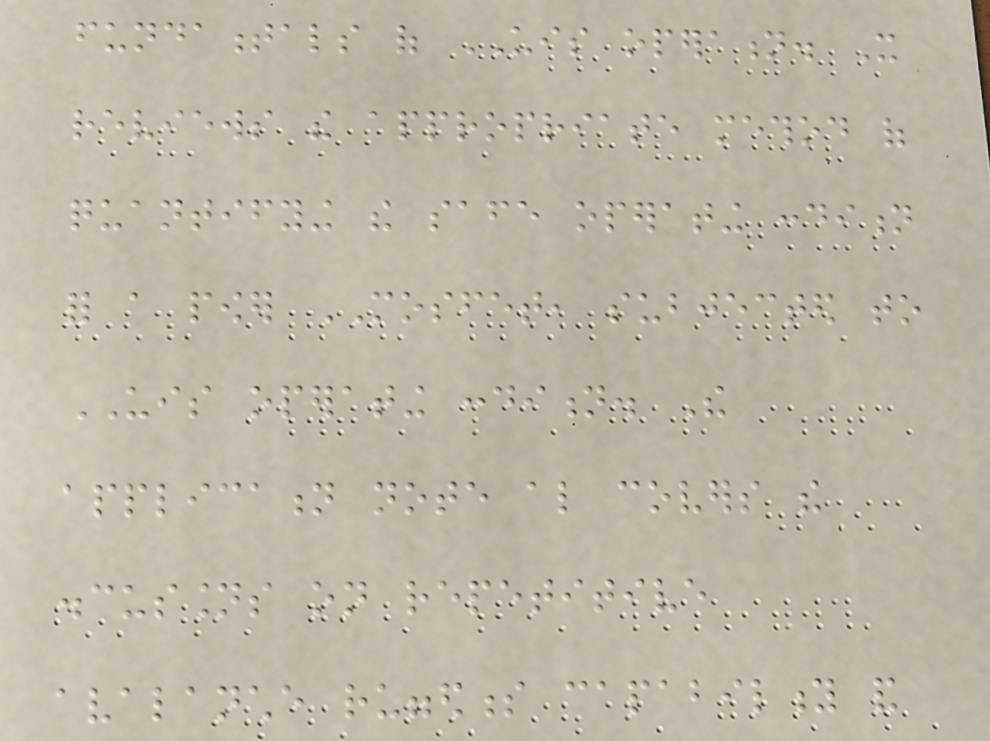fundamentals of UIS operation. It
reviews the appropriate method of
quantifying the safe operating condition
for a power MOSFET, subjected to
UIS operating condition. The
application note also covers the
discussions on repetitive
avalanche ruggedness capability and
